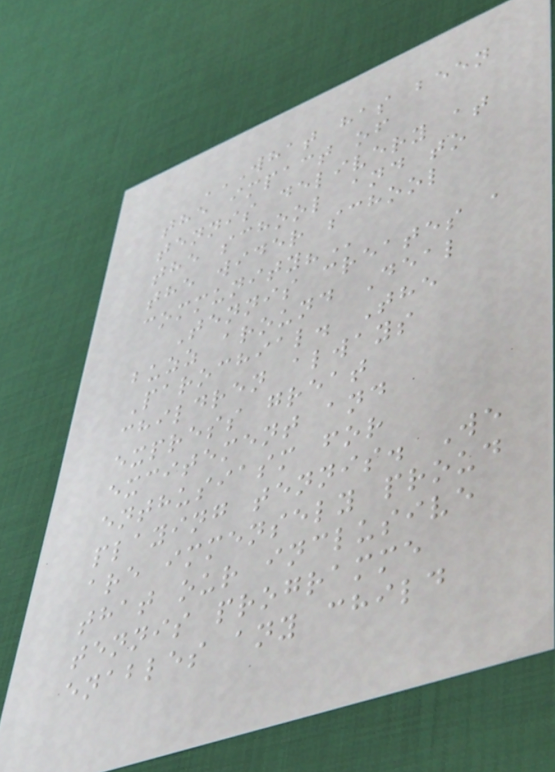WHAT HAS BEEN
THE IMPACT OF
TENNIS DELIVERY AT
THE SCHOOL AND TO
THE WIDER SCHOOL
COMMUNITY?
Tennis creates a
buzz around Deal
Parochial. The
children always
express great
excitement and
enthusiasm for
playing tennis. We
are immensely proud
that our inclusive
tennis programme
enables any child
